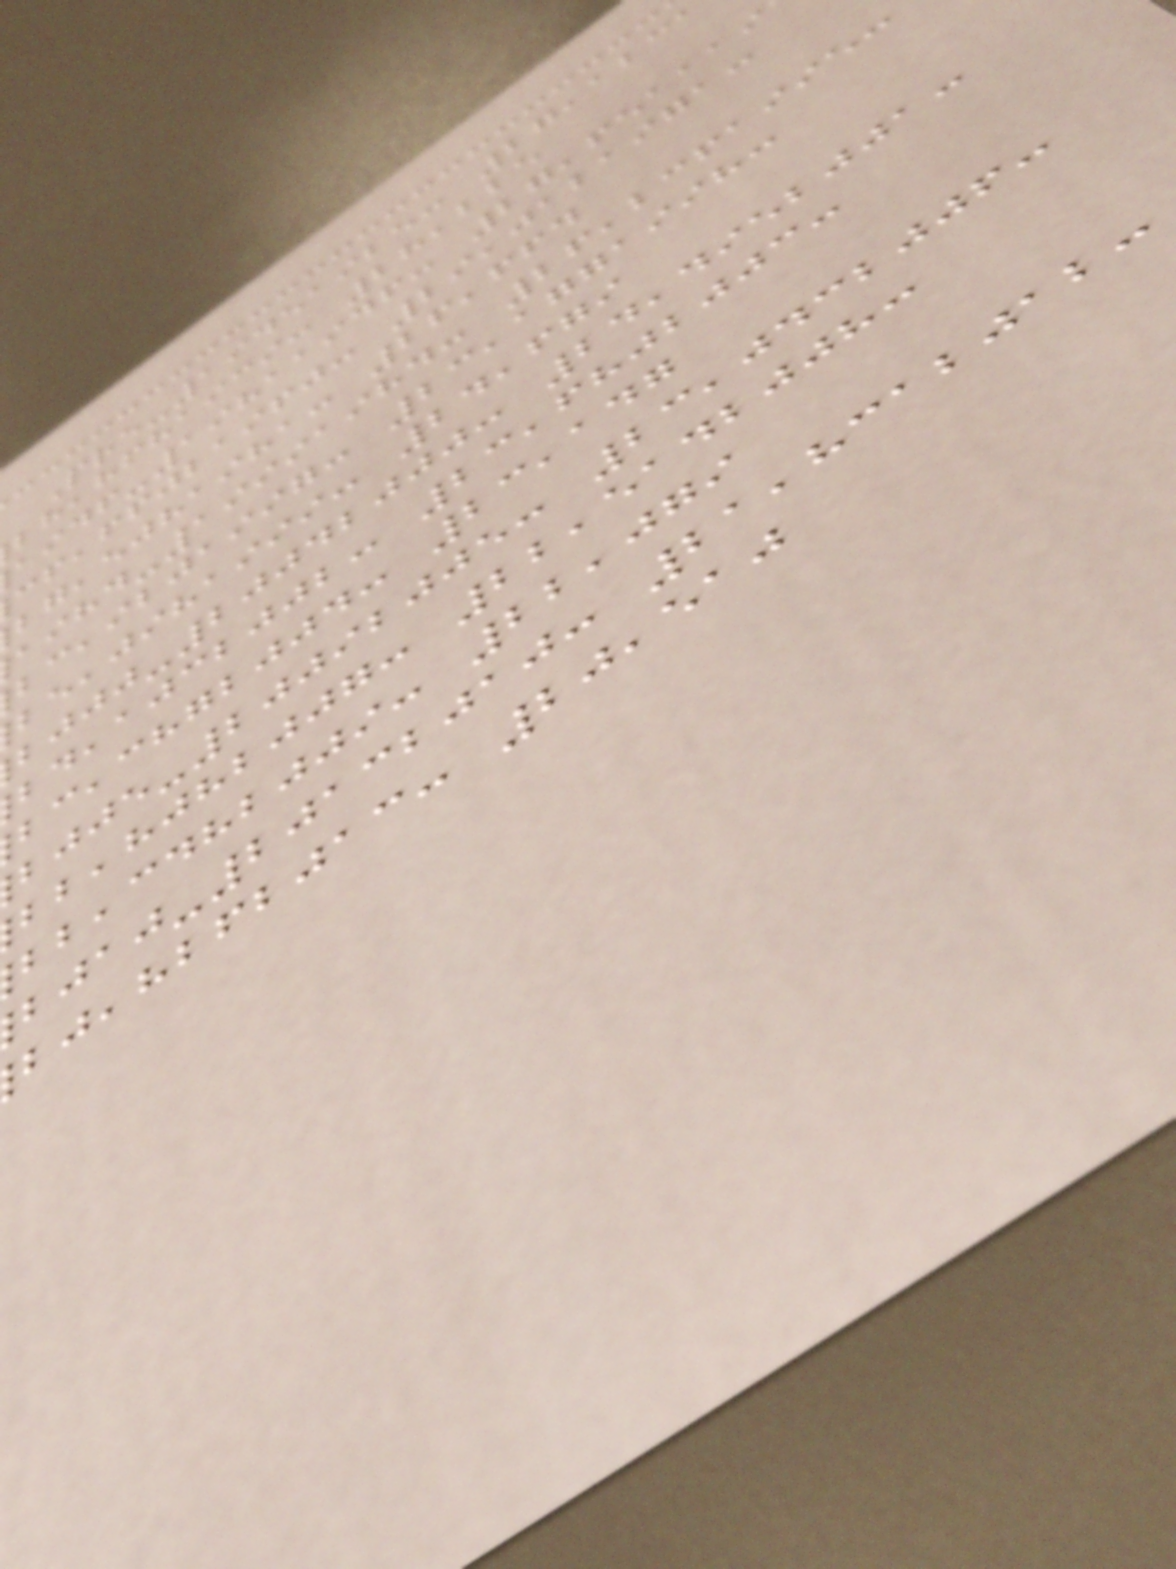Pre-19451925: 27,123
,hfhaici: 28,225
-19811946: 27,651119
,ffjbaifj: 29,0121971:
,ejhaiha: 26,664
-19991984: 26,2361995:
,ibjaiig: 23,1771998:
,jihaiii: 24,679
-20042000: 24,4952001:
,ajcbjjb: 23,6802003:
,chgbjjd: 23,147
-20092005: 23,0432006:
,hjhbjjg: 22,5142008:
,cdhbjji: 22,079
-20132010: 21,8312012:
,hbfbjac: 20,510
